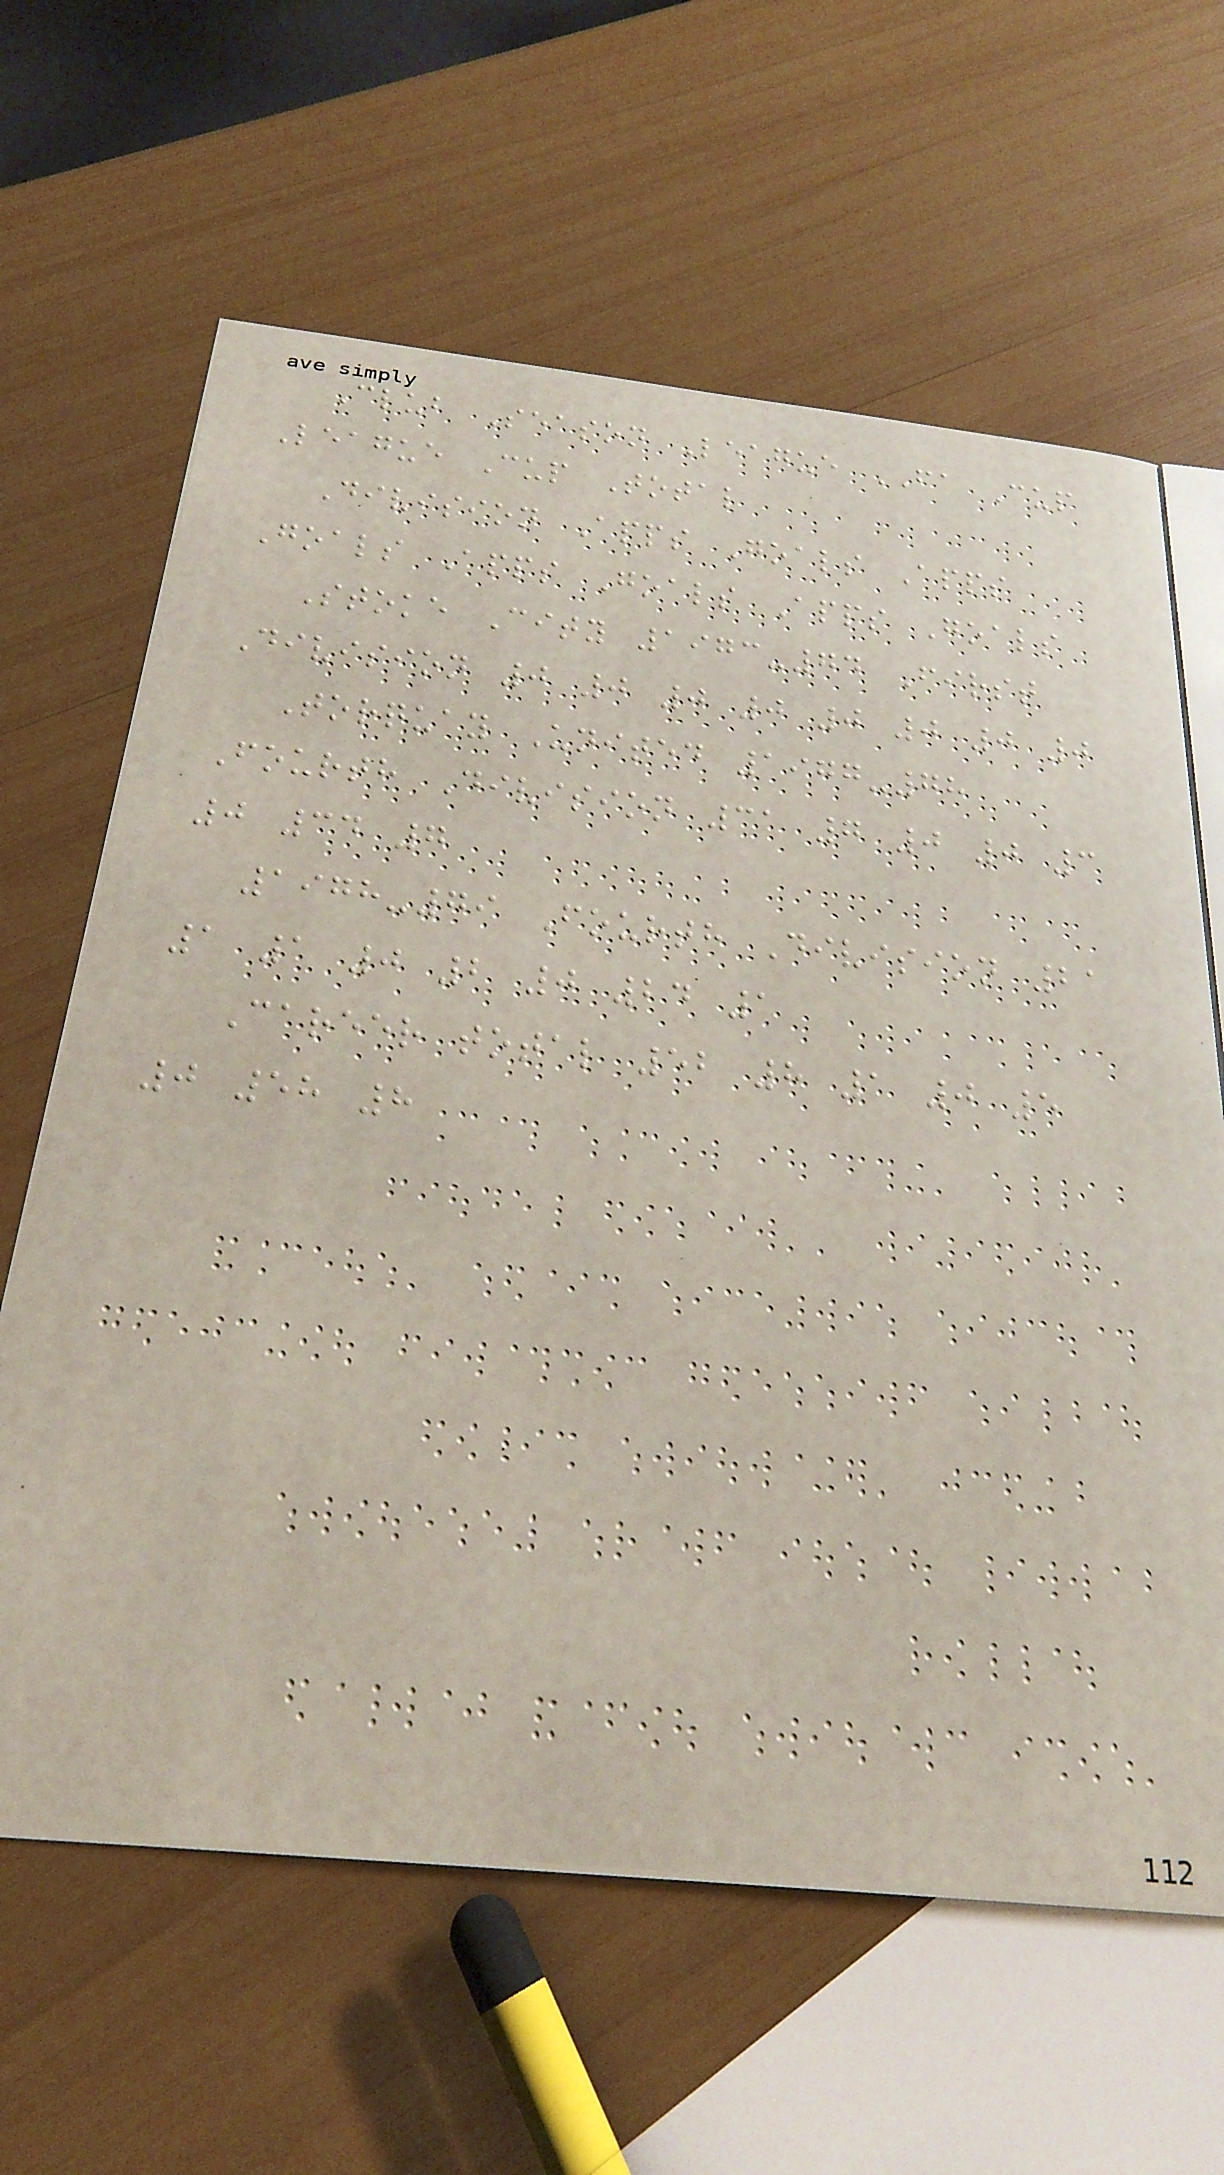Club Season League FA Cup
League Cup Total
Division Apps Goals Apps
Goals Apps Goals Apps Goals
Stoke City 1973-74 First
Division 0 0 0 0 0 0 0 0
Torquay United 1977-78
Fourth Division 31 7 0 0 3
0 34 7
1978-79 Fourth Division 21
1 1 0 2 0 24 1
Career total 52 8 1 0 5
0 58 8
